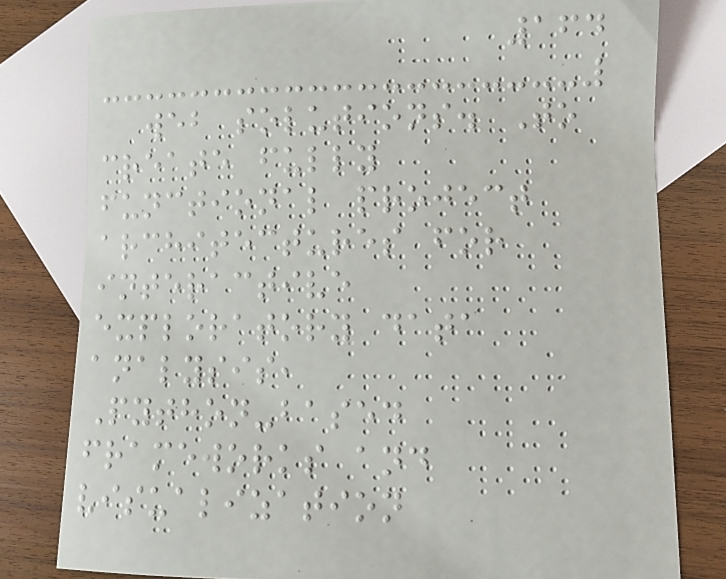164
web solutions. To
create fully
functional project
architectures for
interactive
exploratory data
analysis,
Python-based
frameworks and
visualization
